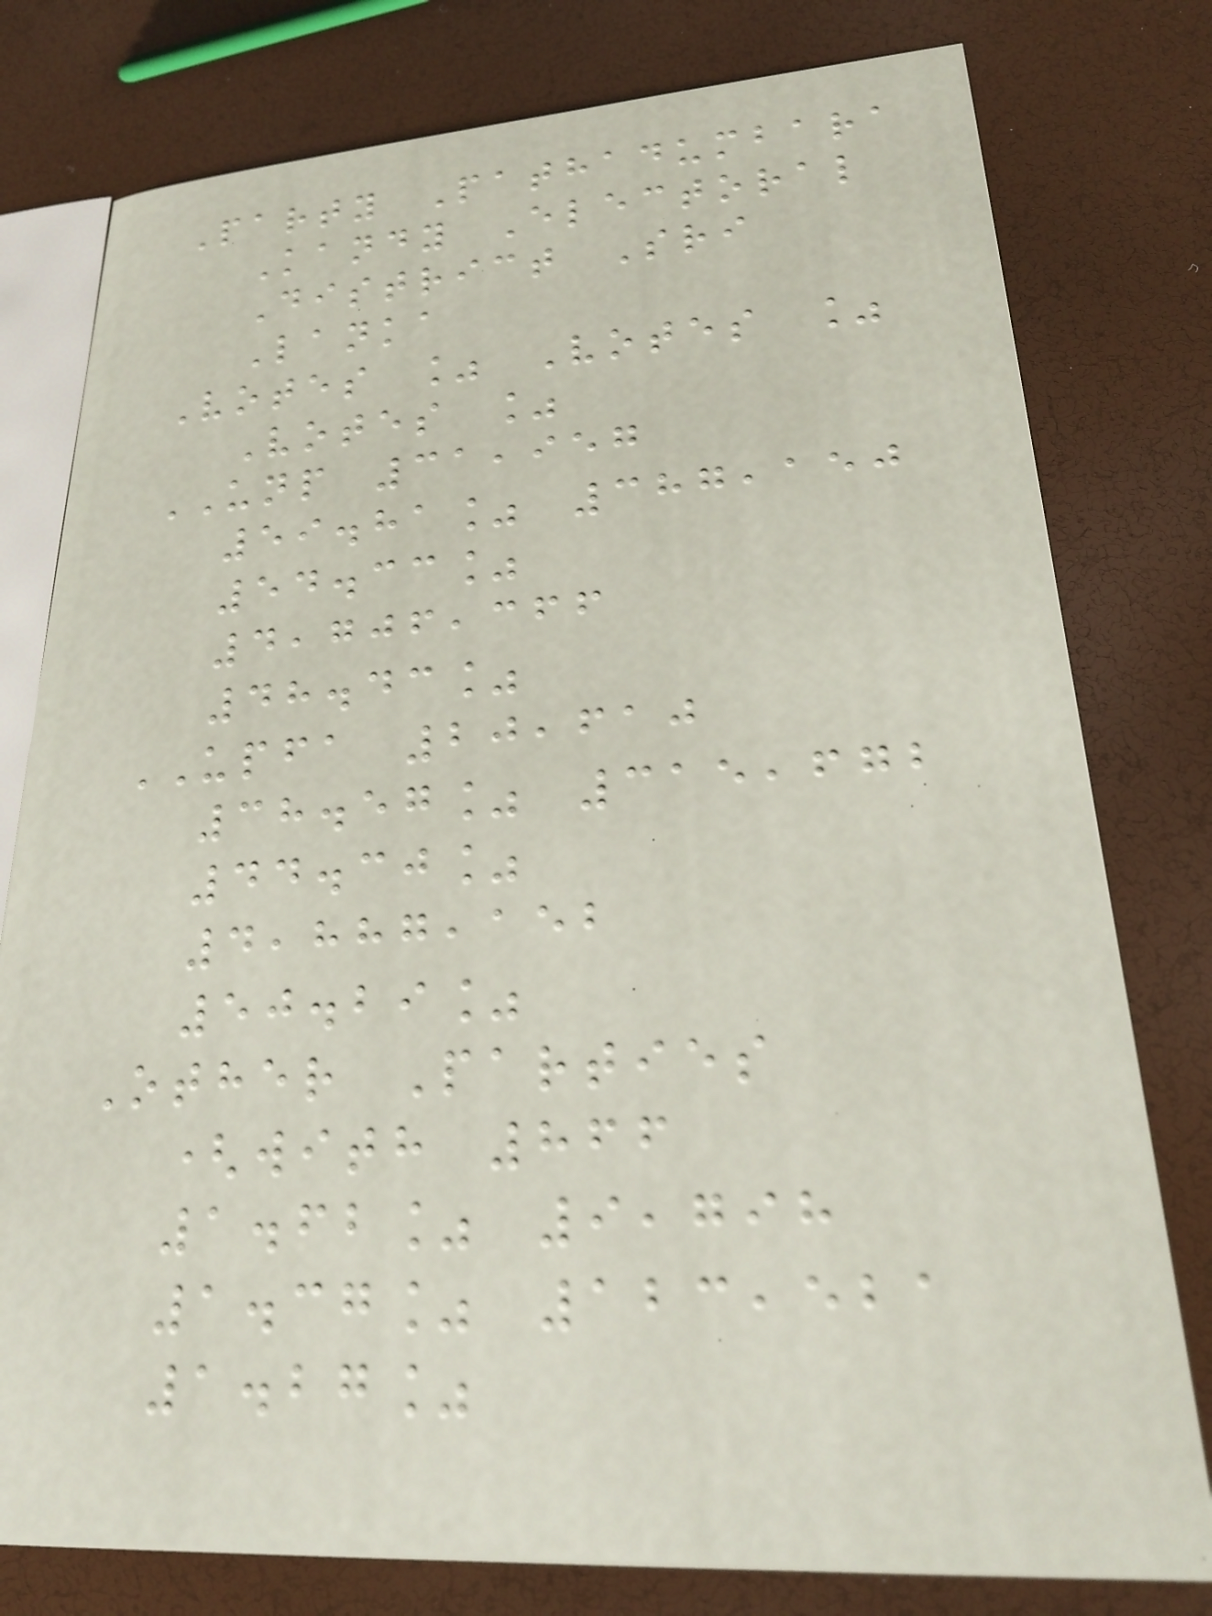Party Pathadumbara
Kandy Electoral
District Sri
Lanka
Votes % Votes %
Votes %
UNP 31,957
59.81% 387,150
54.33%
4,706,366
48.43%
UPFA 20,610
38.57% 315,672
44.30%
4,887,152
50.29%
Other Parties
(with 866
1.62% 9,798
1.37% 123,521
1.27%
